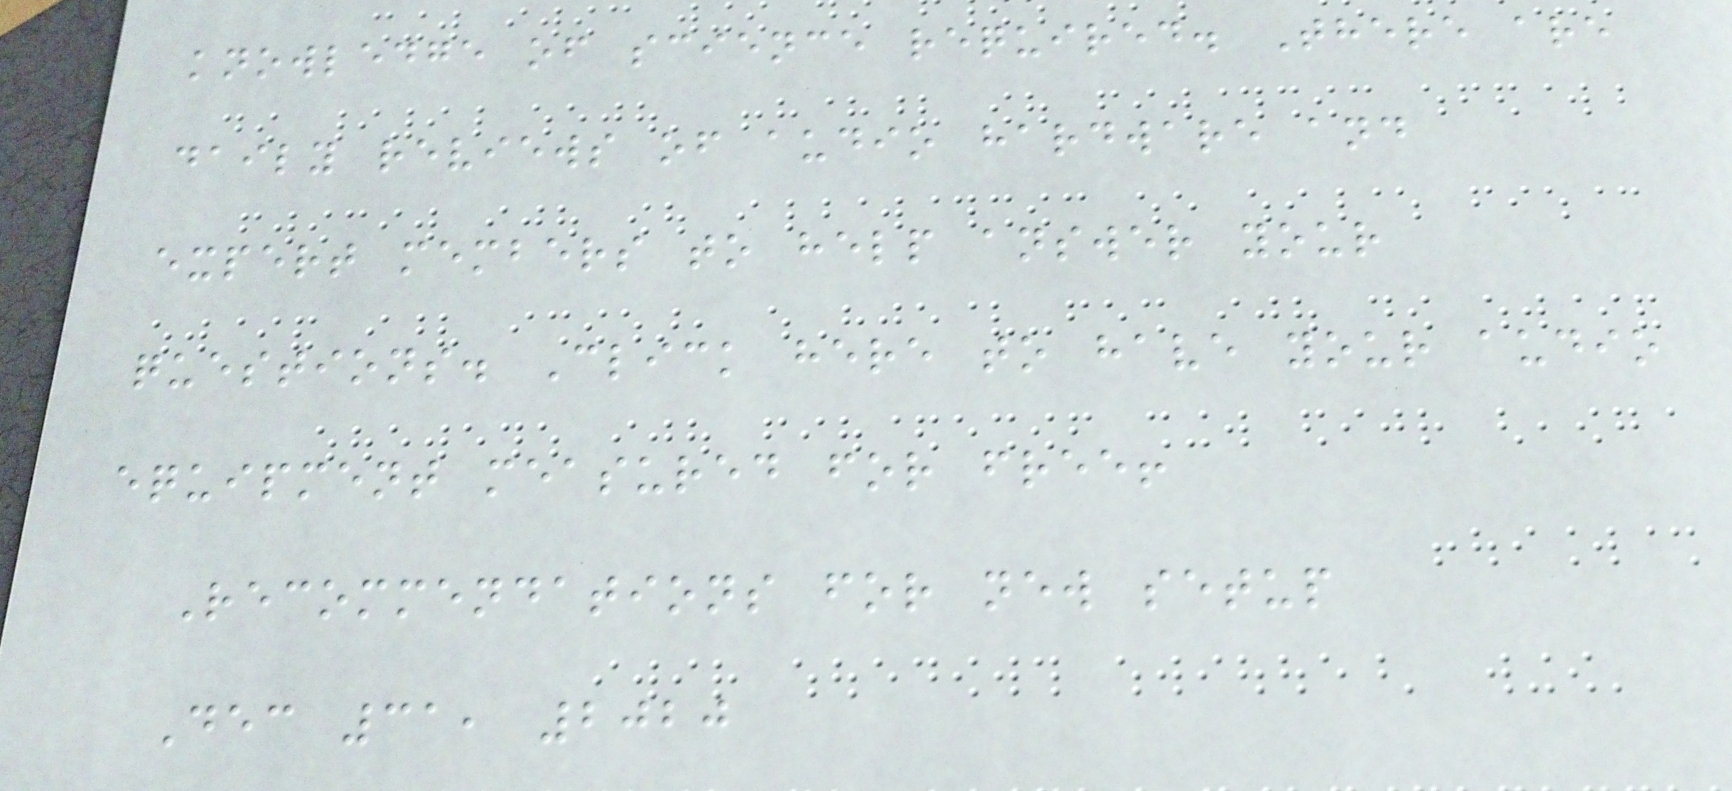knowledge of science required. There are
daily reviews of audio hardware and
expert members to help answer your
questions. Click here to have your audio
equipment measured for free!
Recommendations for new setup
Dec 31, 2020
